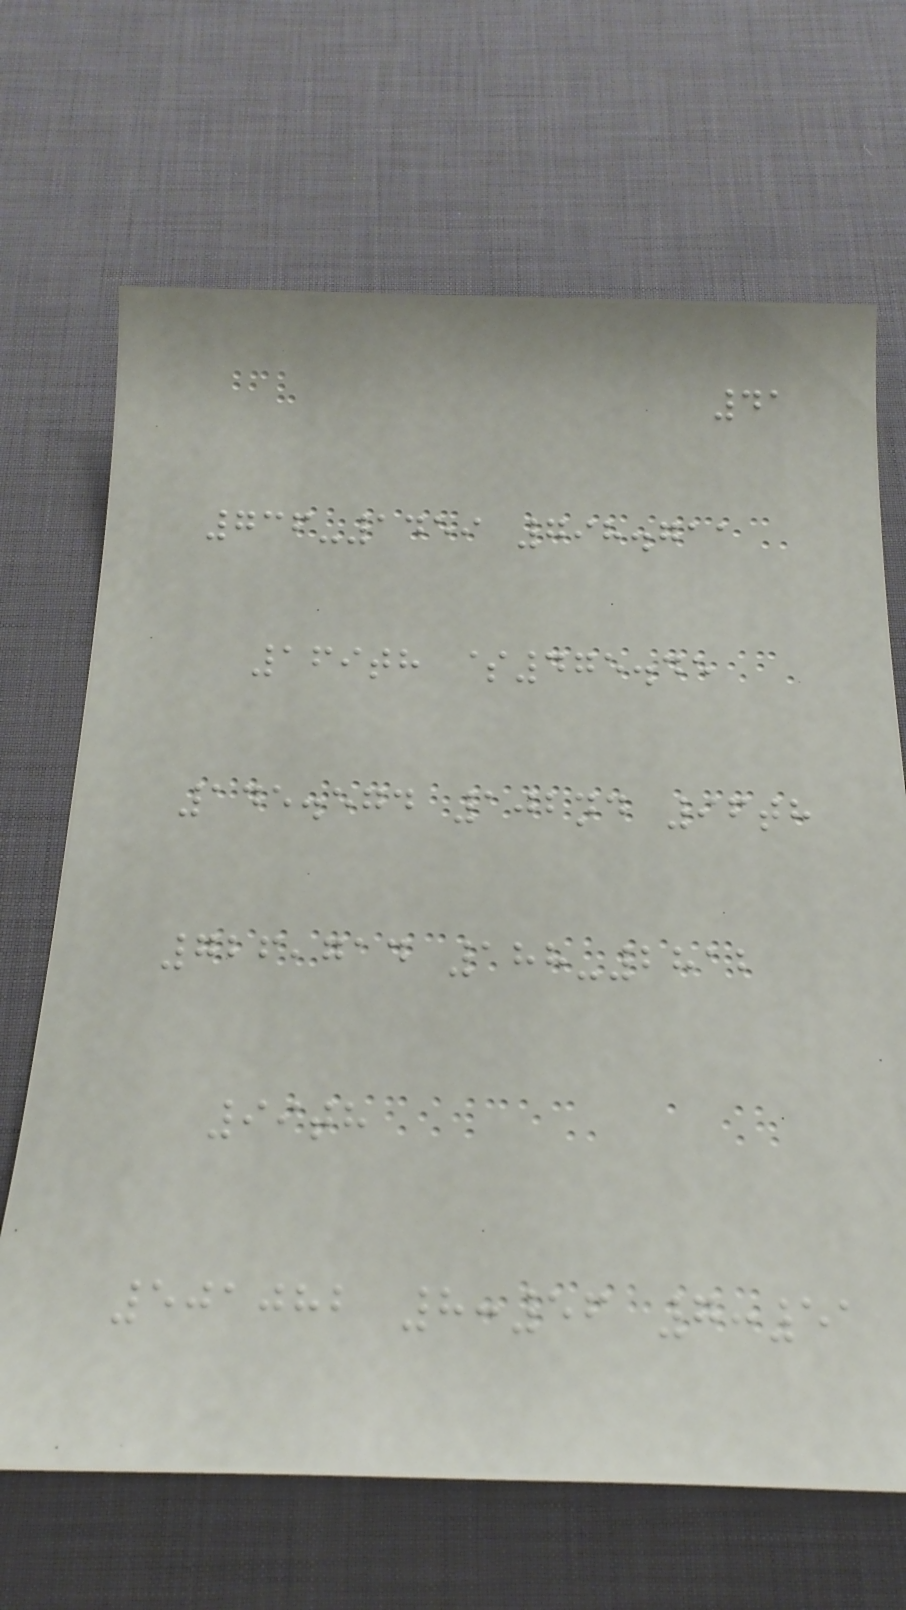41
736-1459 798.711
169th $475.45
145.574 102nd 96th
726,714 188-2812
99th
501082 8:56 7:51
